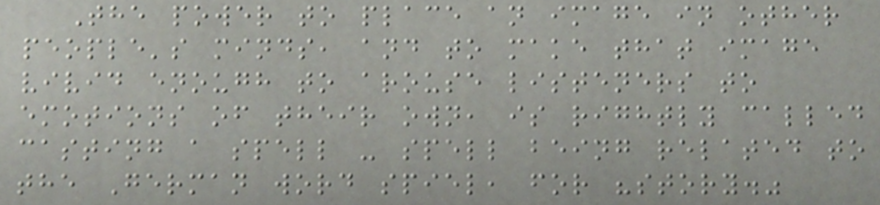The power to place an image in other
people's minds, and to make that image
vivid enough to arouse listeners to
emotions of their own, is rightly called
casting a spell - spell being related to
the German word spiel, for "story."
